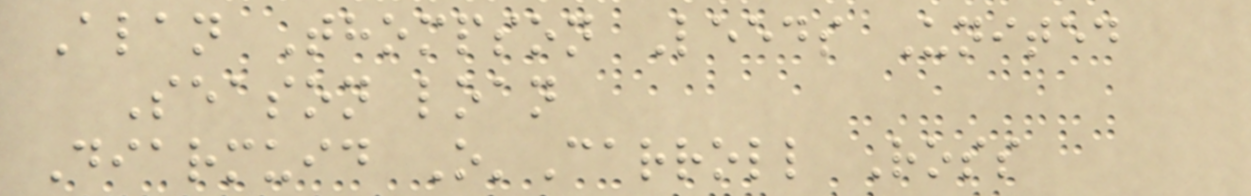Alan Thompson Leeds United
Season loan
Diarmuid O'Carroll Ross
